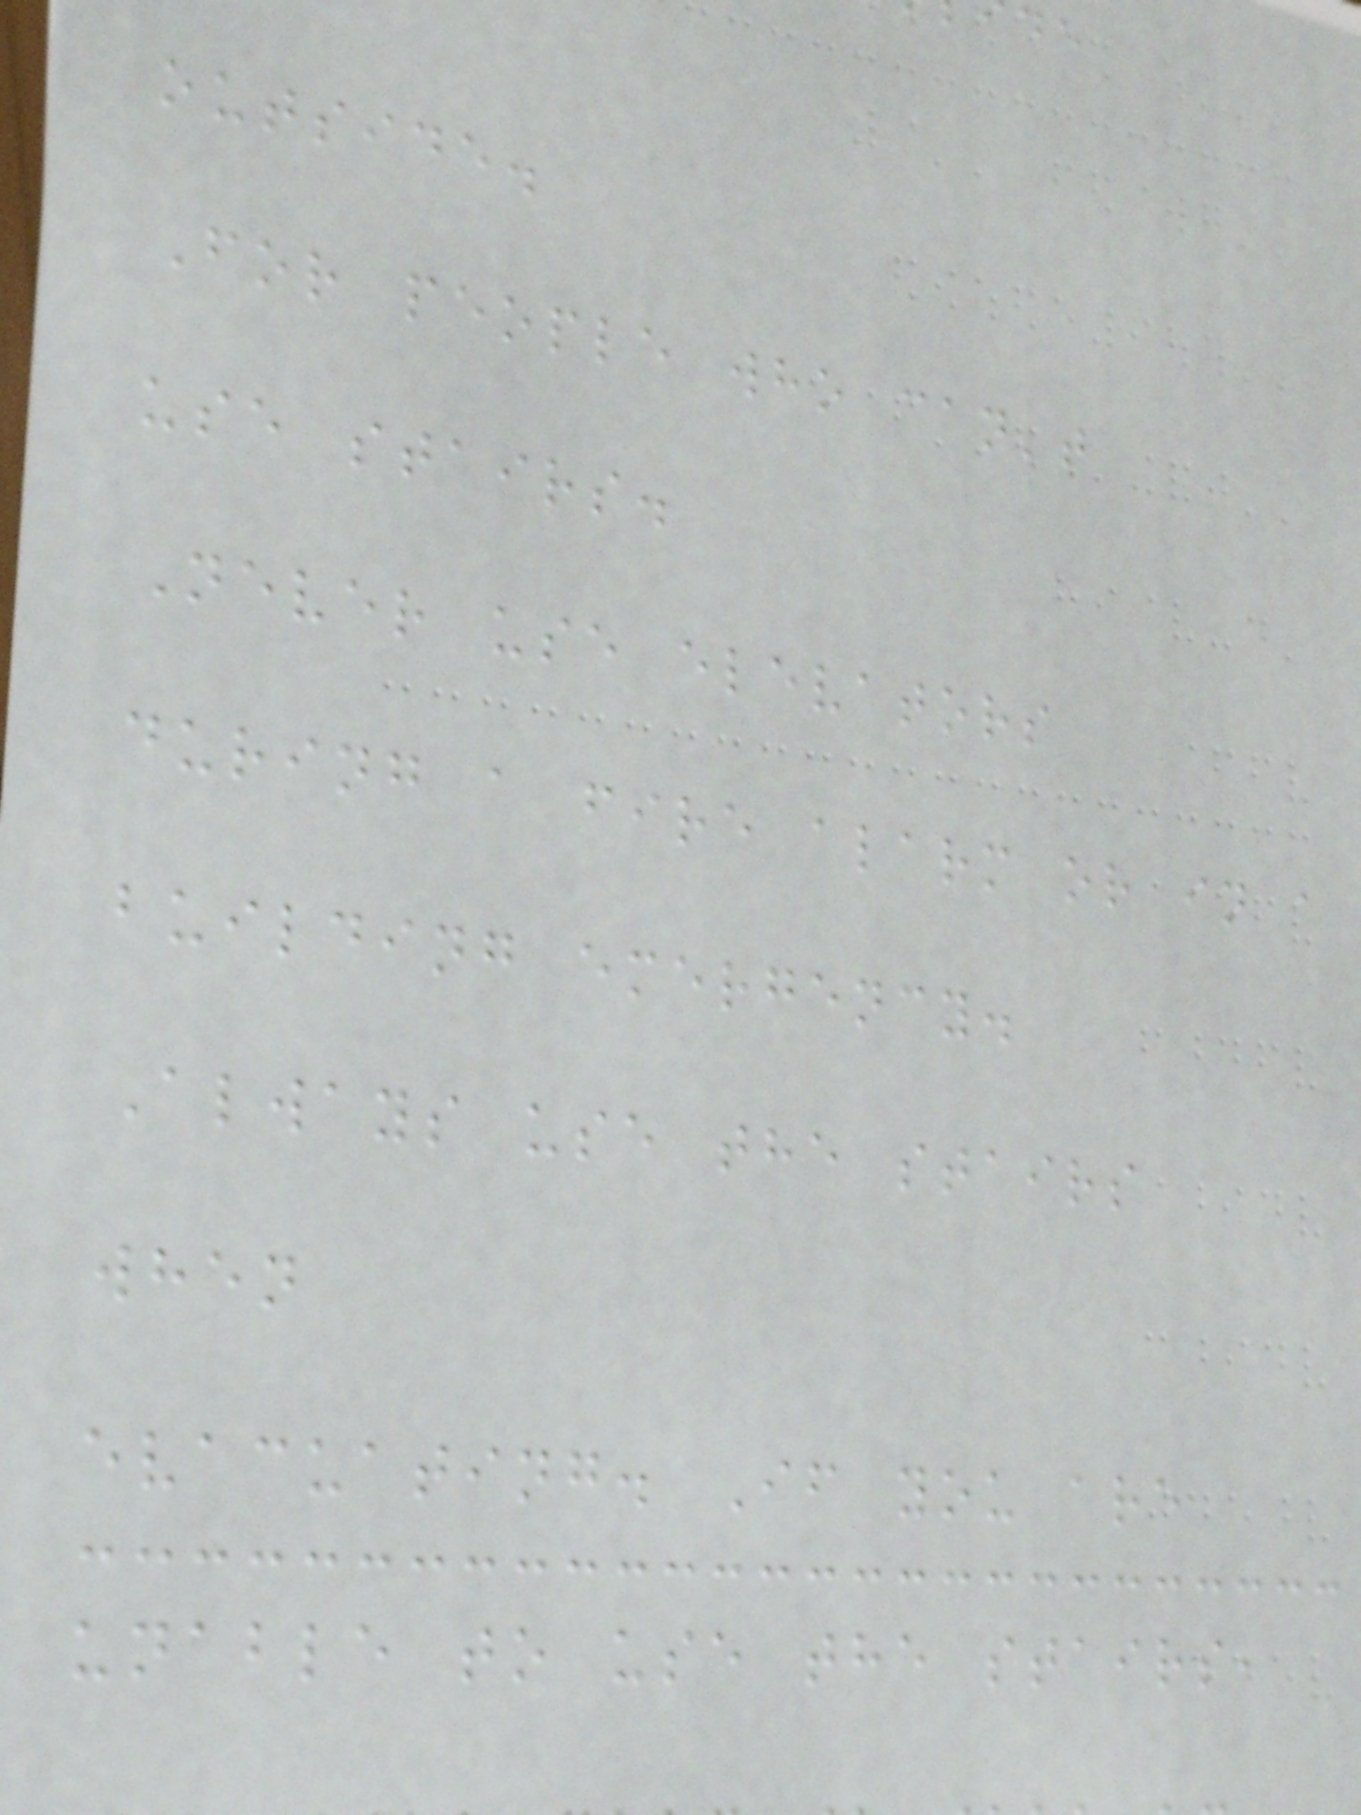outside.
For people who can't
use stairs.
Never use elevators
during a fire alarm or in a
building emergency.
Always use the stairs
when
evacuating. If you are
unable to use the stairs,
